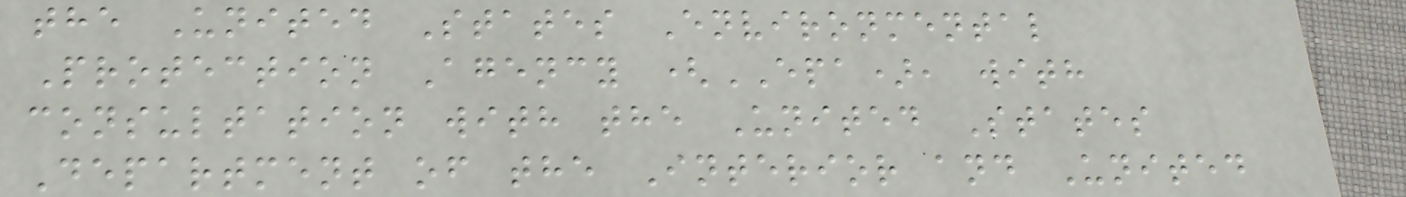the United States Environmental
Protection Agency (EPA), with
consultation with the United States
Department of the Interior and United
